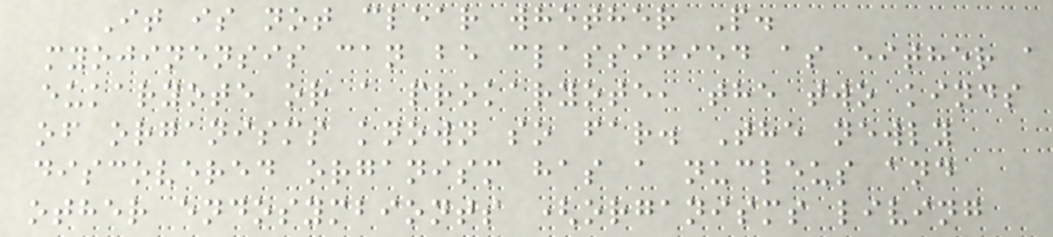It is not clear whether P.
myojinensis can be classified as either a
eukaryote or a prokaryote, the two kinds
of organisms known so far. The newly
discovered organism has a nucleus and
other endosymbionts (organisms living
